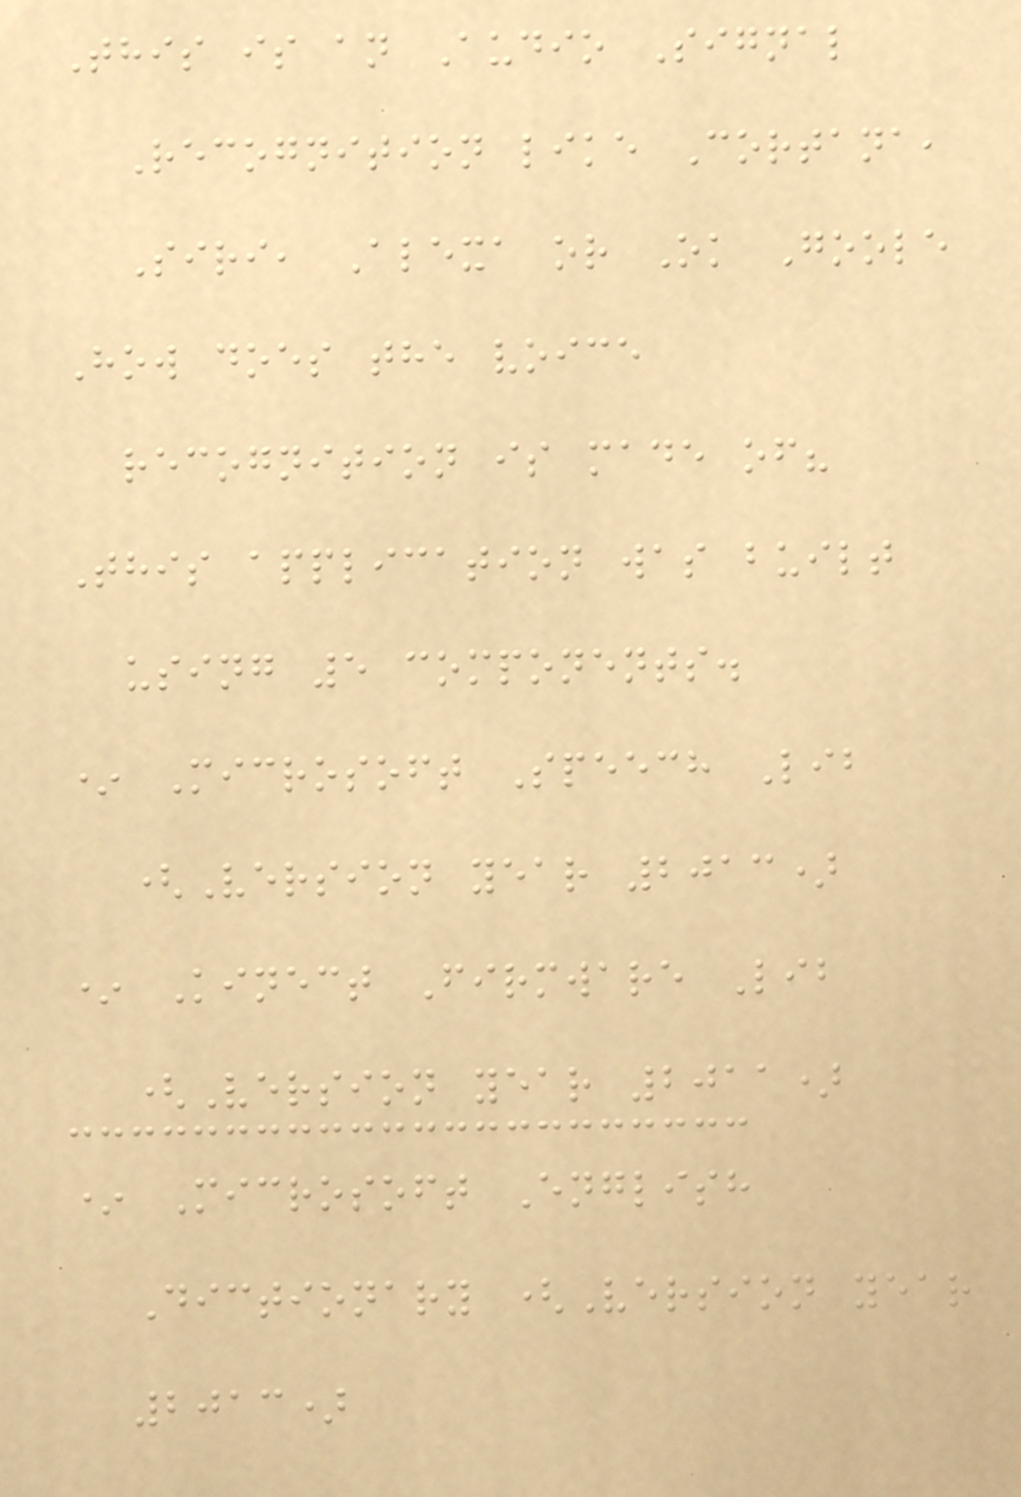This is an Audio Signal
Recognition like Cortana,
Siri, Alexa or Ok Goole
How does the voice
recognition is made of?
This application was built
using 5 components.
* Microsoft Speech Lib
(Version year 2013)
* Kinect Firmware Lib
(Version year 2011)
* Microsoft English
Dictionary (Version year
2013)
